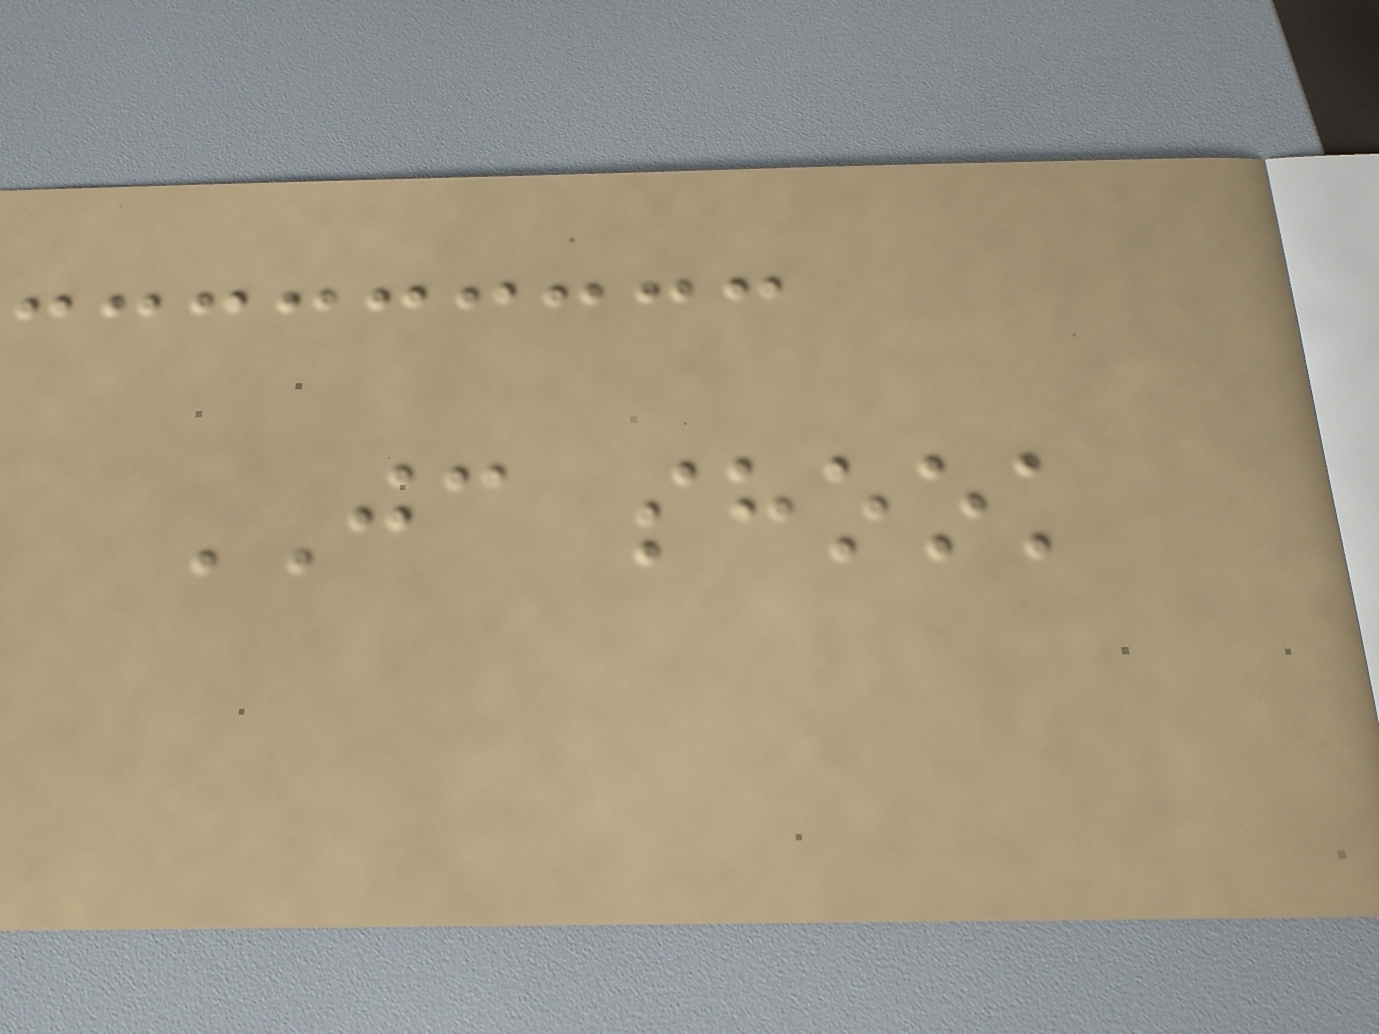JC shook
